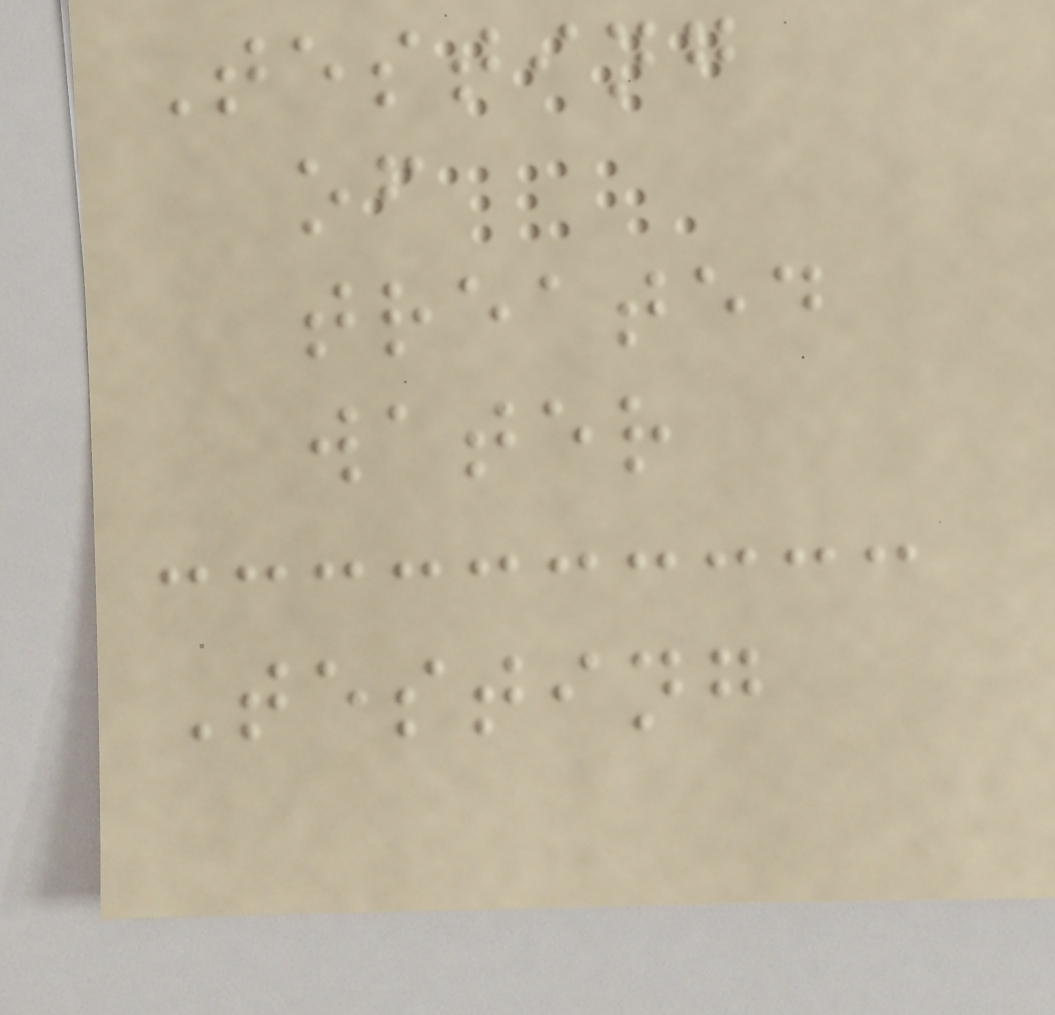Testing
of
treated
water
Testing
